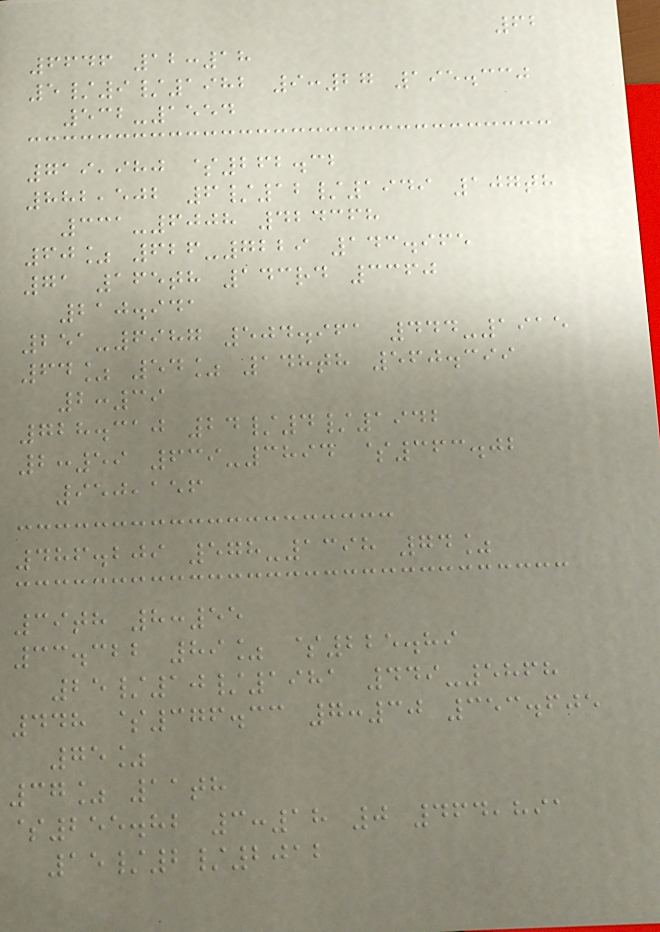62
6646 12:18
5/9/1982 9:27 195.330
532-1554
719,980 $262.32
882,502 6/12/1949 107th
331-6008 424368
60% 626-7229 143.965
71 165th 143rd 3360
210.941
251-6987 504.961 444-1915
64% 54% 148th 560.399
2:39
728.310 24/4/1942
2:59 639-3894 $363.02
950,156
486.209 578-1398 74%
39th 8:55
33.322 89% $225.89
25/10/1981 449-5868
448 $376.33 7:30 353.605
75%
37% 11th
$255.82 3:18 0 464,891
15/2/2012
